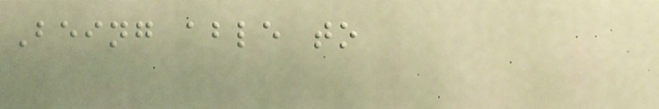Being able to
